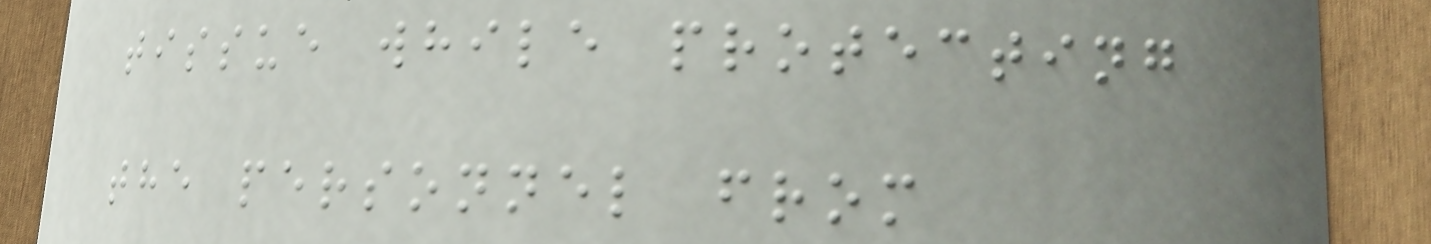tissue while protecting
the personnel from
